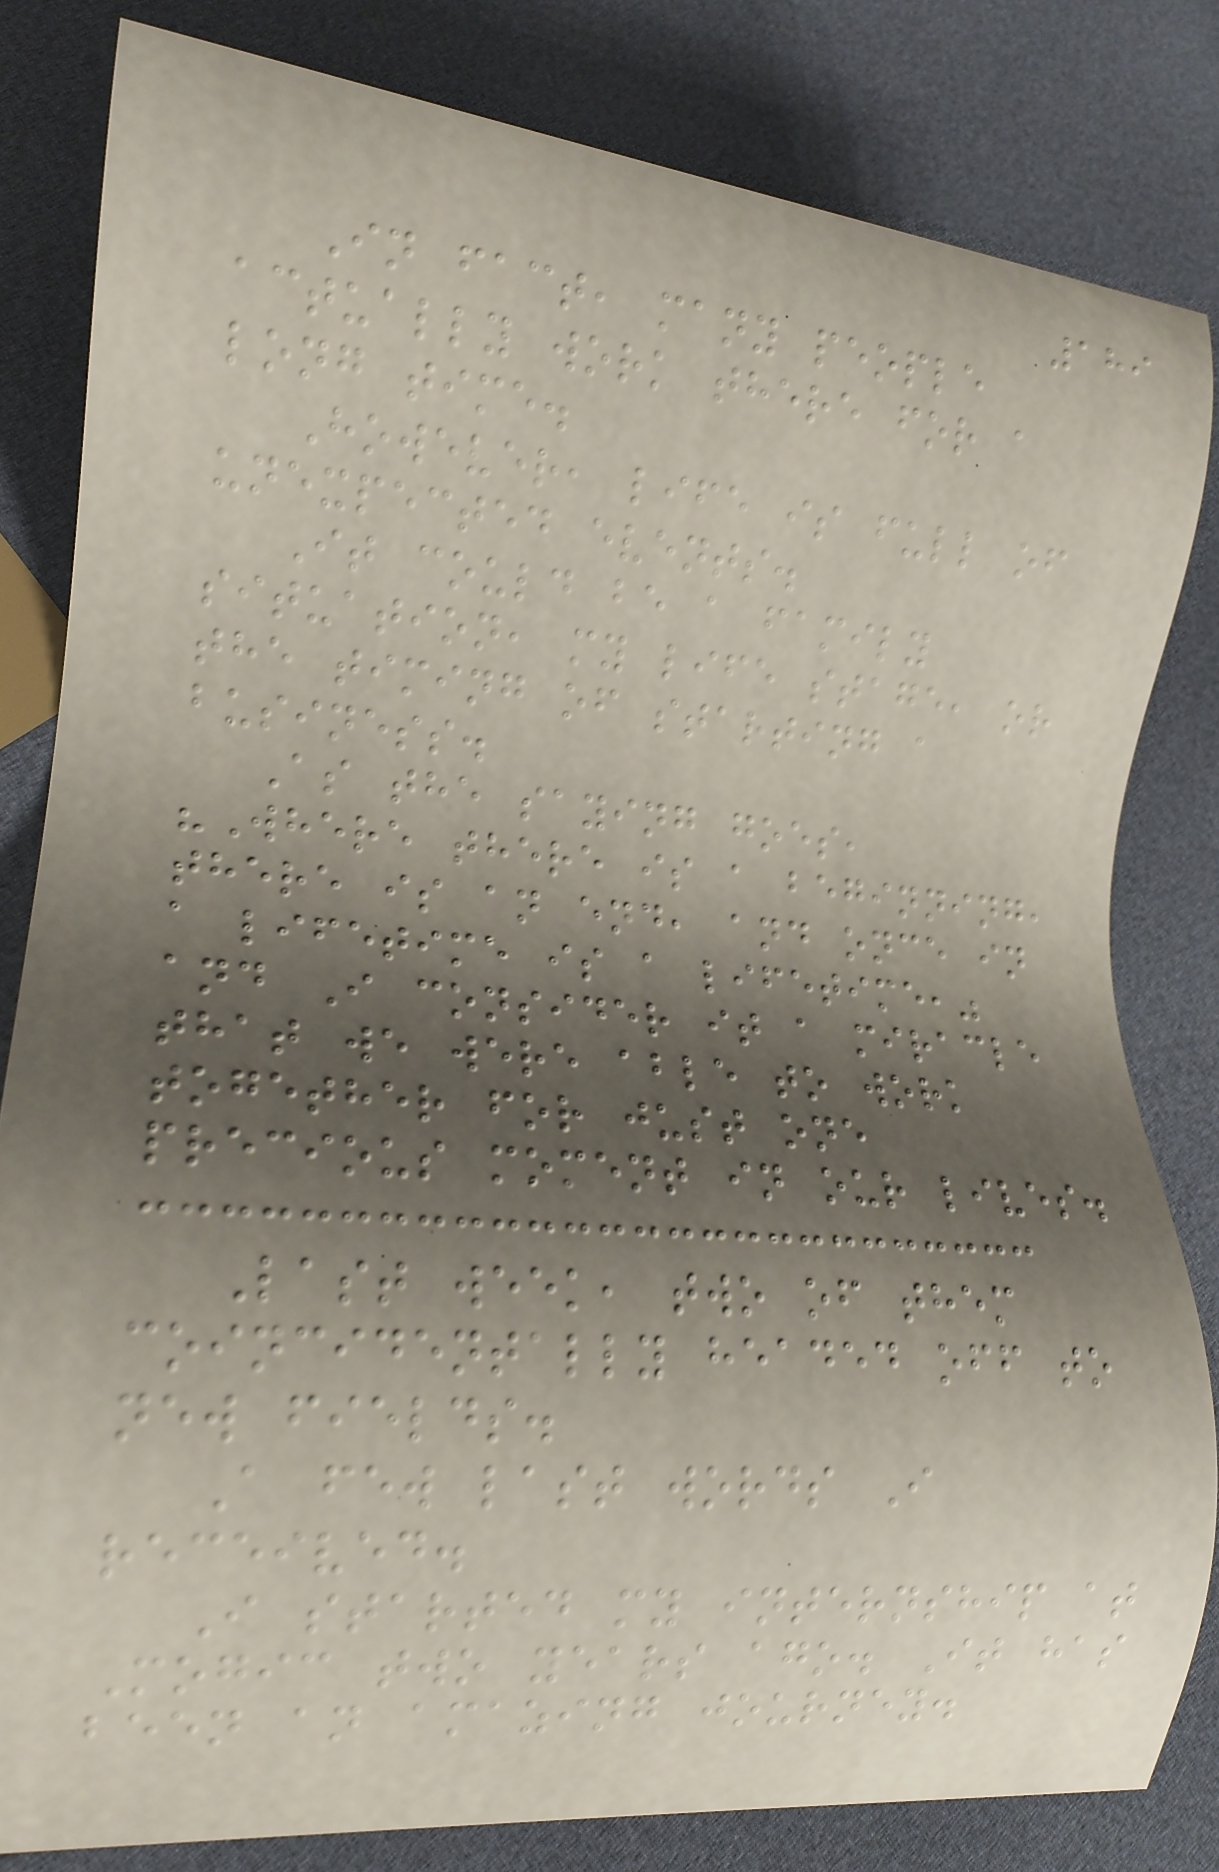189
In fact, many people
actually work there for a
long time.
However, life is full of
unexpected events.
It could be a family
situation, my life stage, or
the timing of starting a
business.
As the saying goes,
"Where there is a beginning,
there is an end, and once in
a lifetime is a lifetime,"
and I consider it a miracle
that we were able to work
together for just one
precious moment in our lives.
Last week, two of them
coincidentally headed off to
new fields.
A few last words I
received.
I started my internship at
Mogic two years ago. It has
been an amazing journey.
